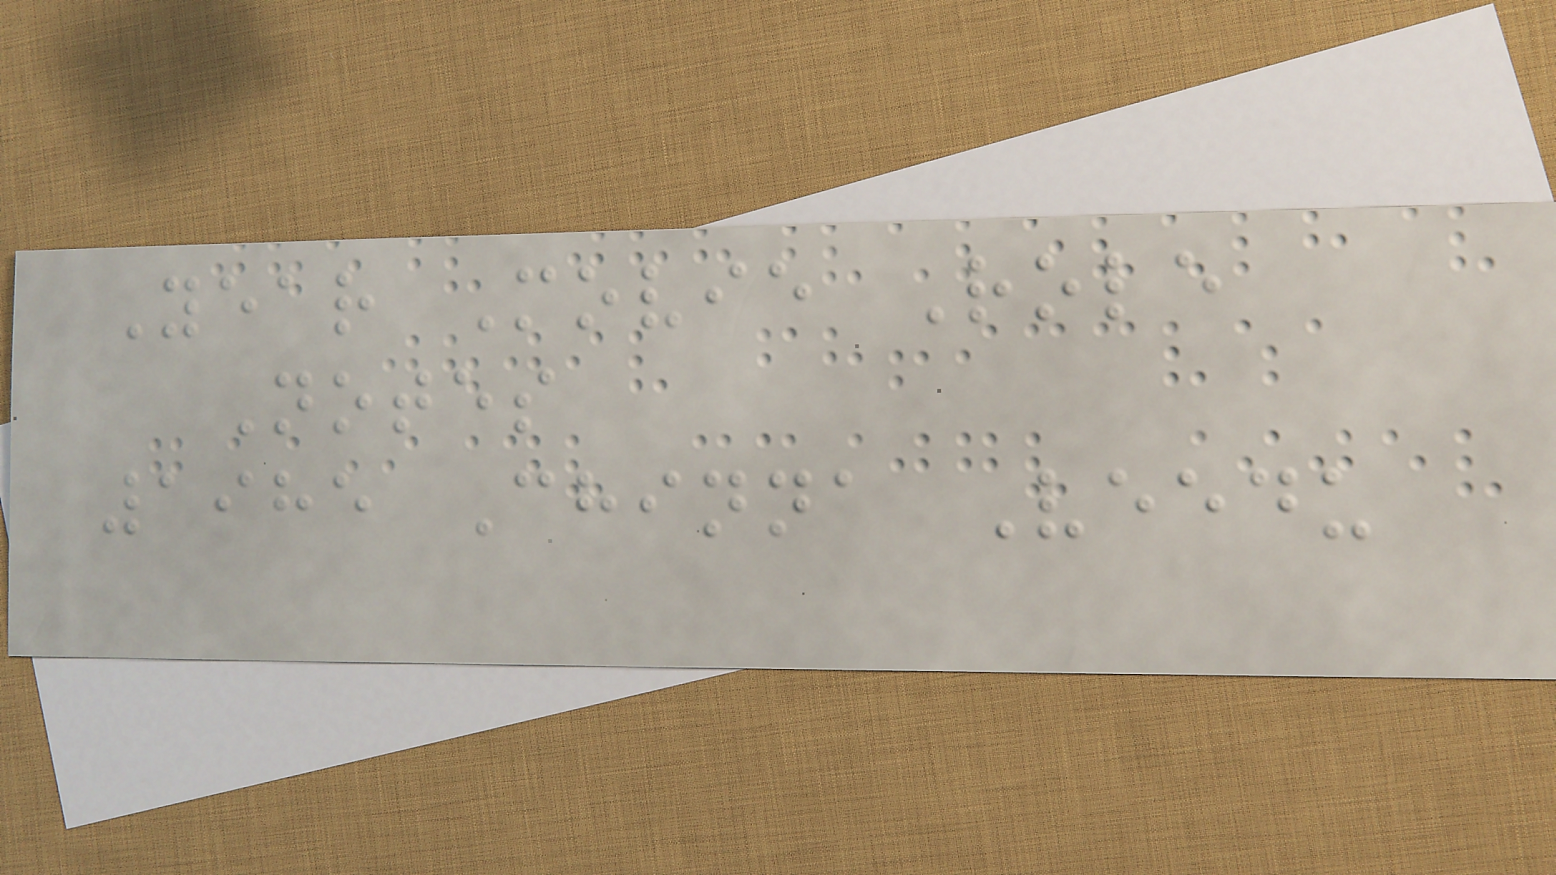Year Movie Role
Notes
1985 Chinna Veedu
